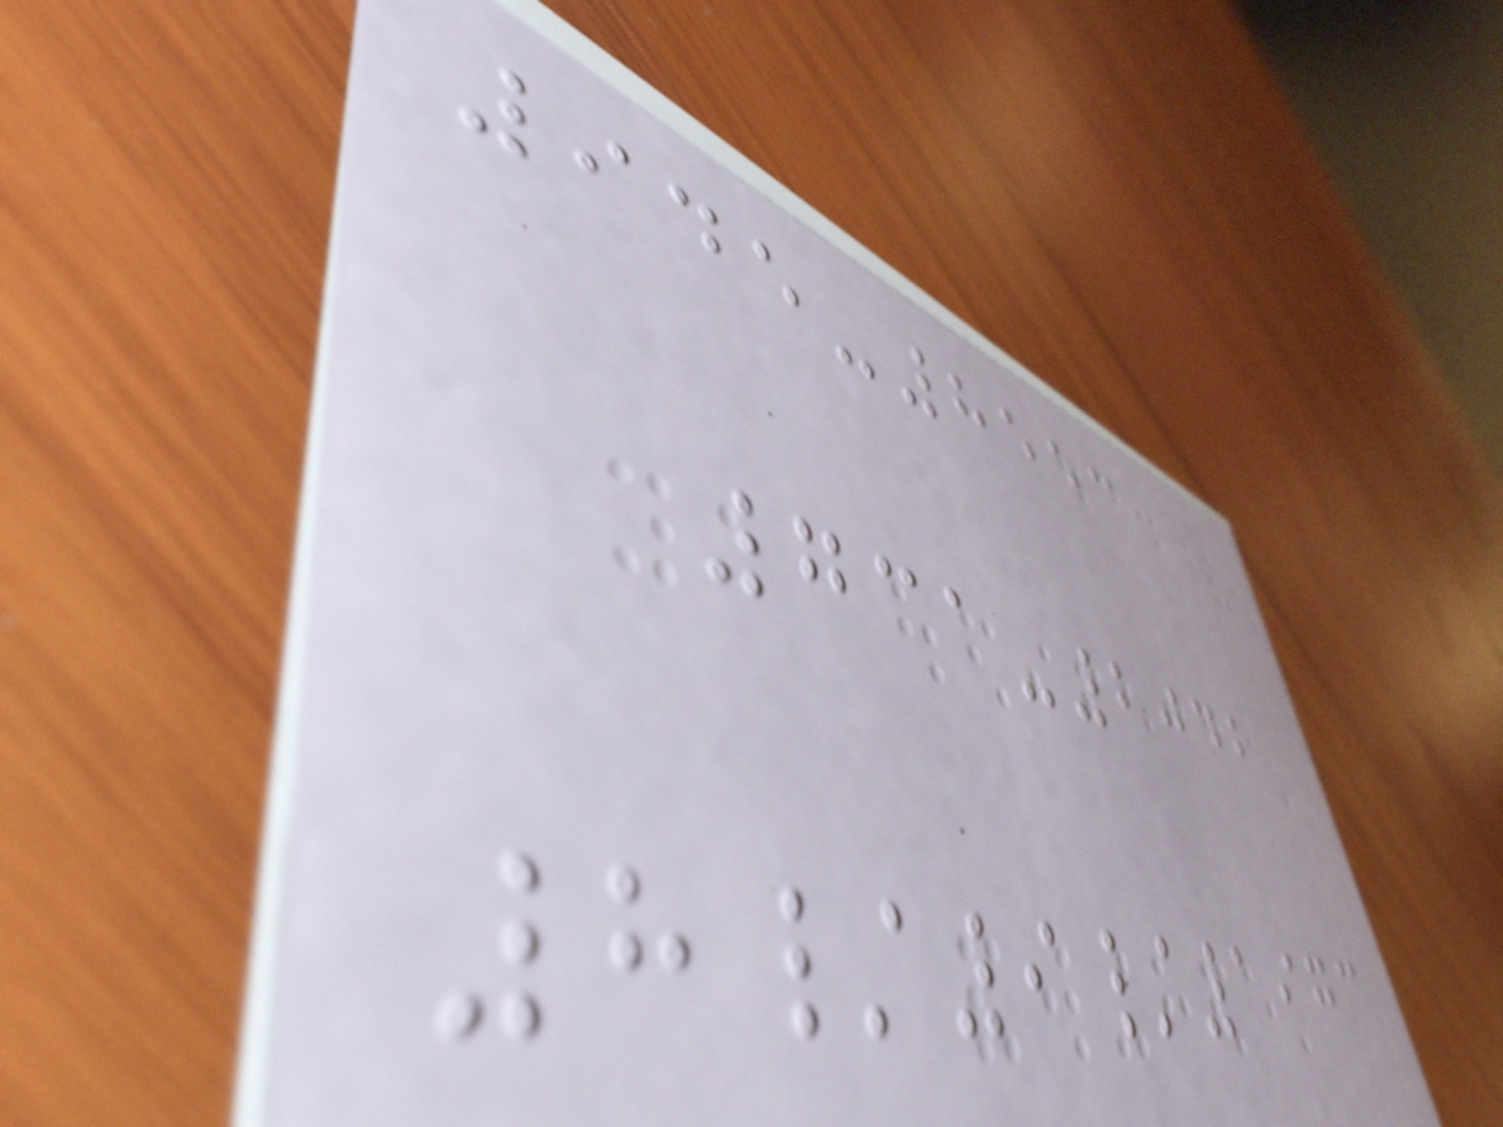945-8553
731-2042
8/9/1973
